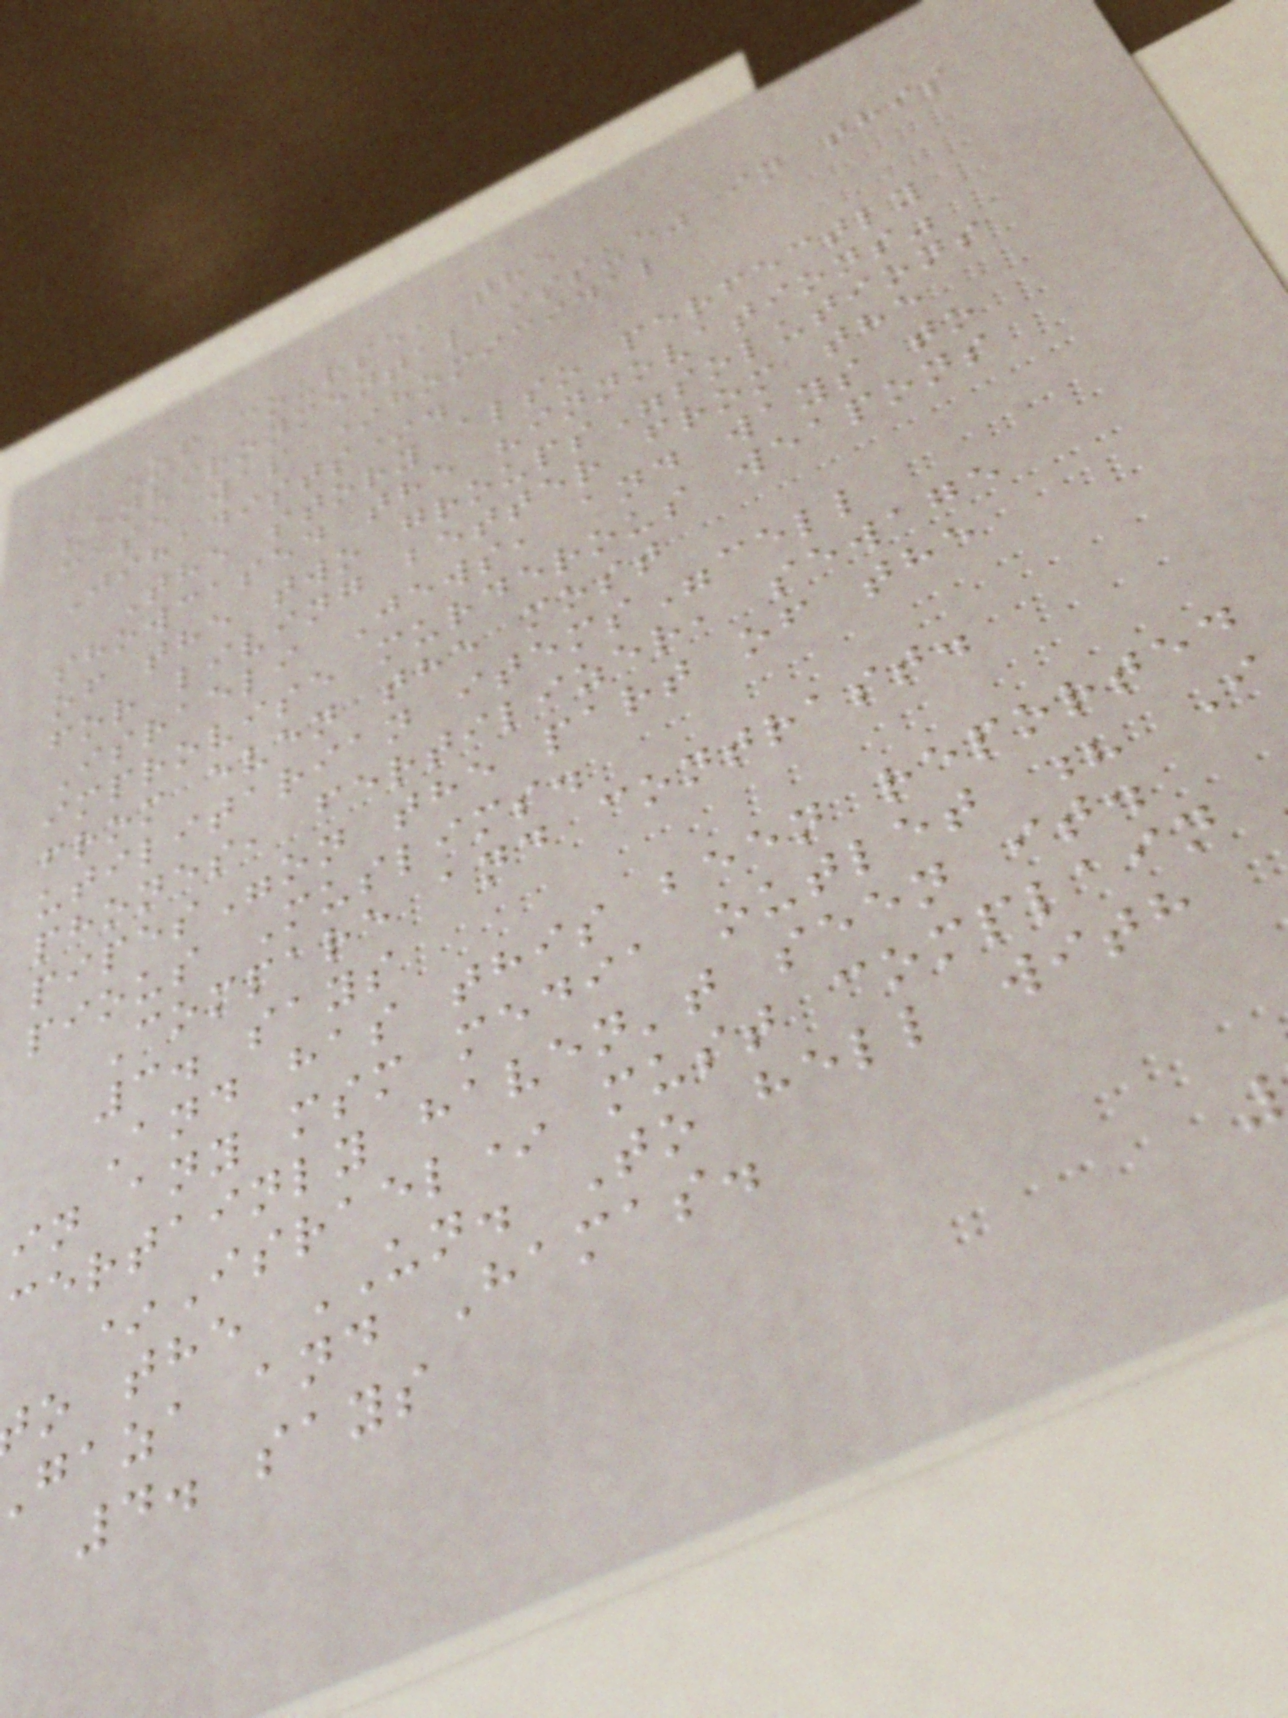Of course, the
"environmental issue" in this
case was *homicidal
Jihadists*.
The story also perfectly
showcased the "innovations"
of the two groups"solutions
for living better from the
Israeli Jews, and ways to
improvise murderous weapons
from even the most
utilitarian items"cell
phones, fertilizer, sewage
pipes"on the part of the
pious Muslims.
Compare and contrast.
3. says
And has this been reported
in any msm media outlet ? I
certainly haven't seen it.
*Israel* must complain
o the UN. To hell with
gaza and Hamas.
4. says
